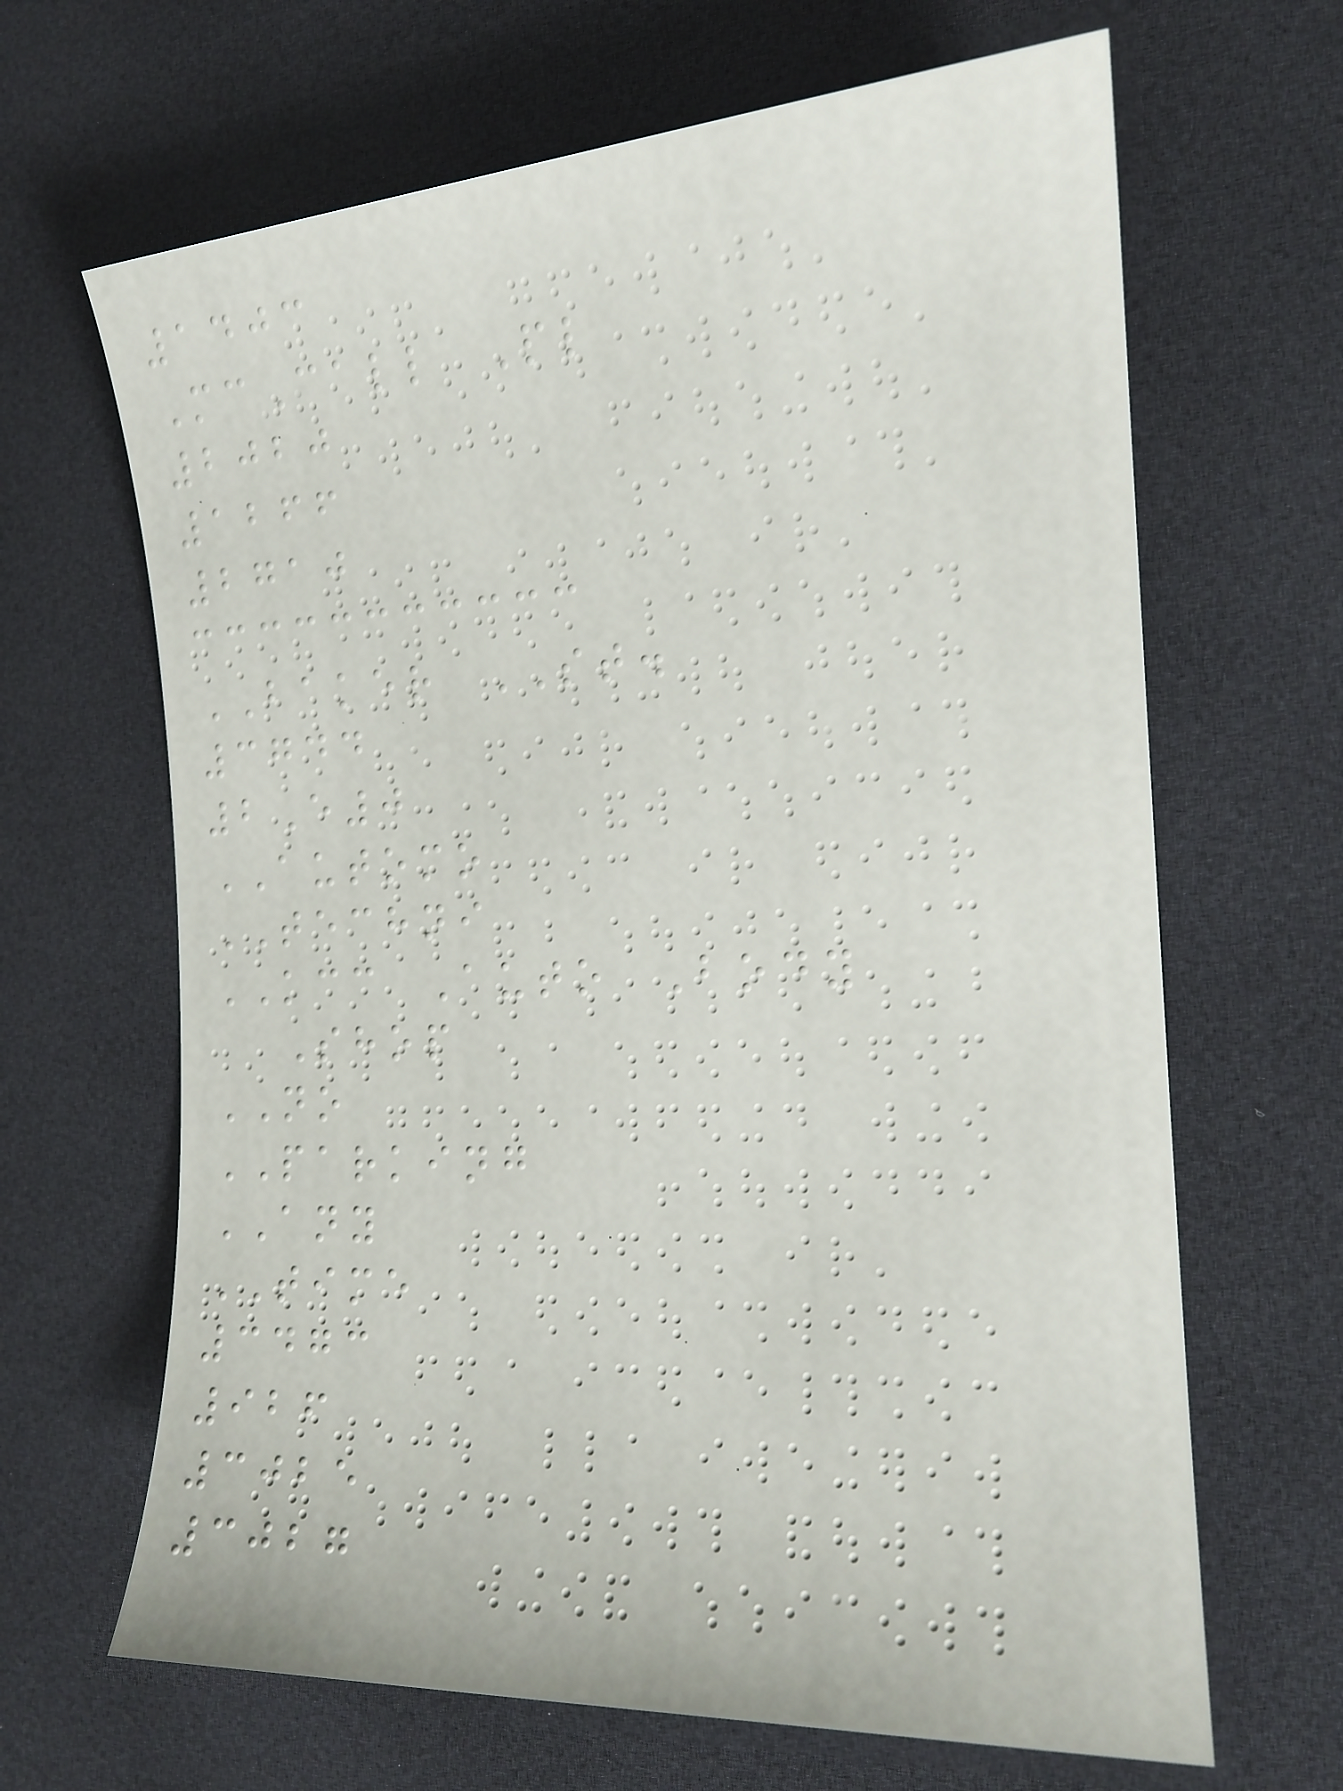1403
McCall Pl
2020
1266
2710
BAKER ST.
3744
2E0
AUTOMO
TECHNI
KCC Auto Body
Shop
NO
PARKING
ANY
TIME
3473
926
3025
3027
